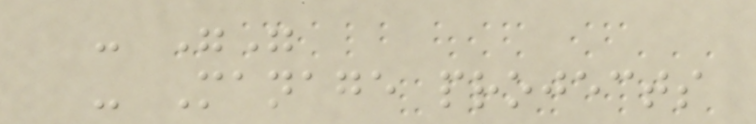- ""
- Manage projects
